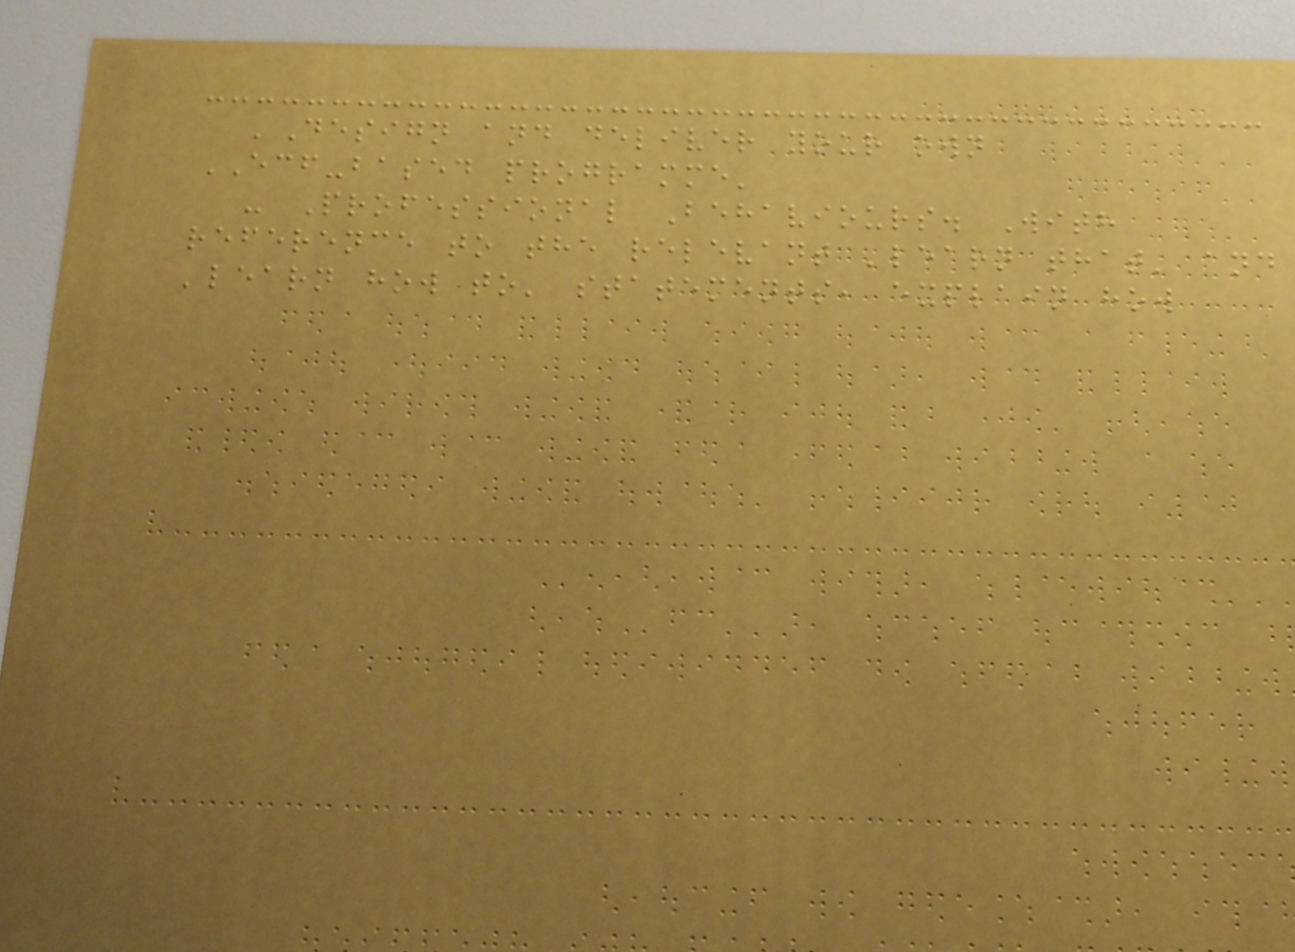'Design and deliver your own
ECF-based programme'
- Professional Behaviours. With
reference to the relevant 'learn that' and
'learn how to' statements, explain how
